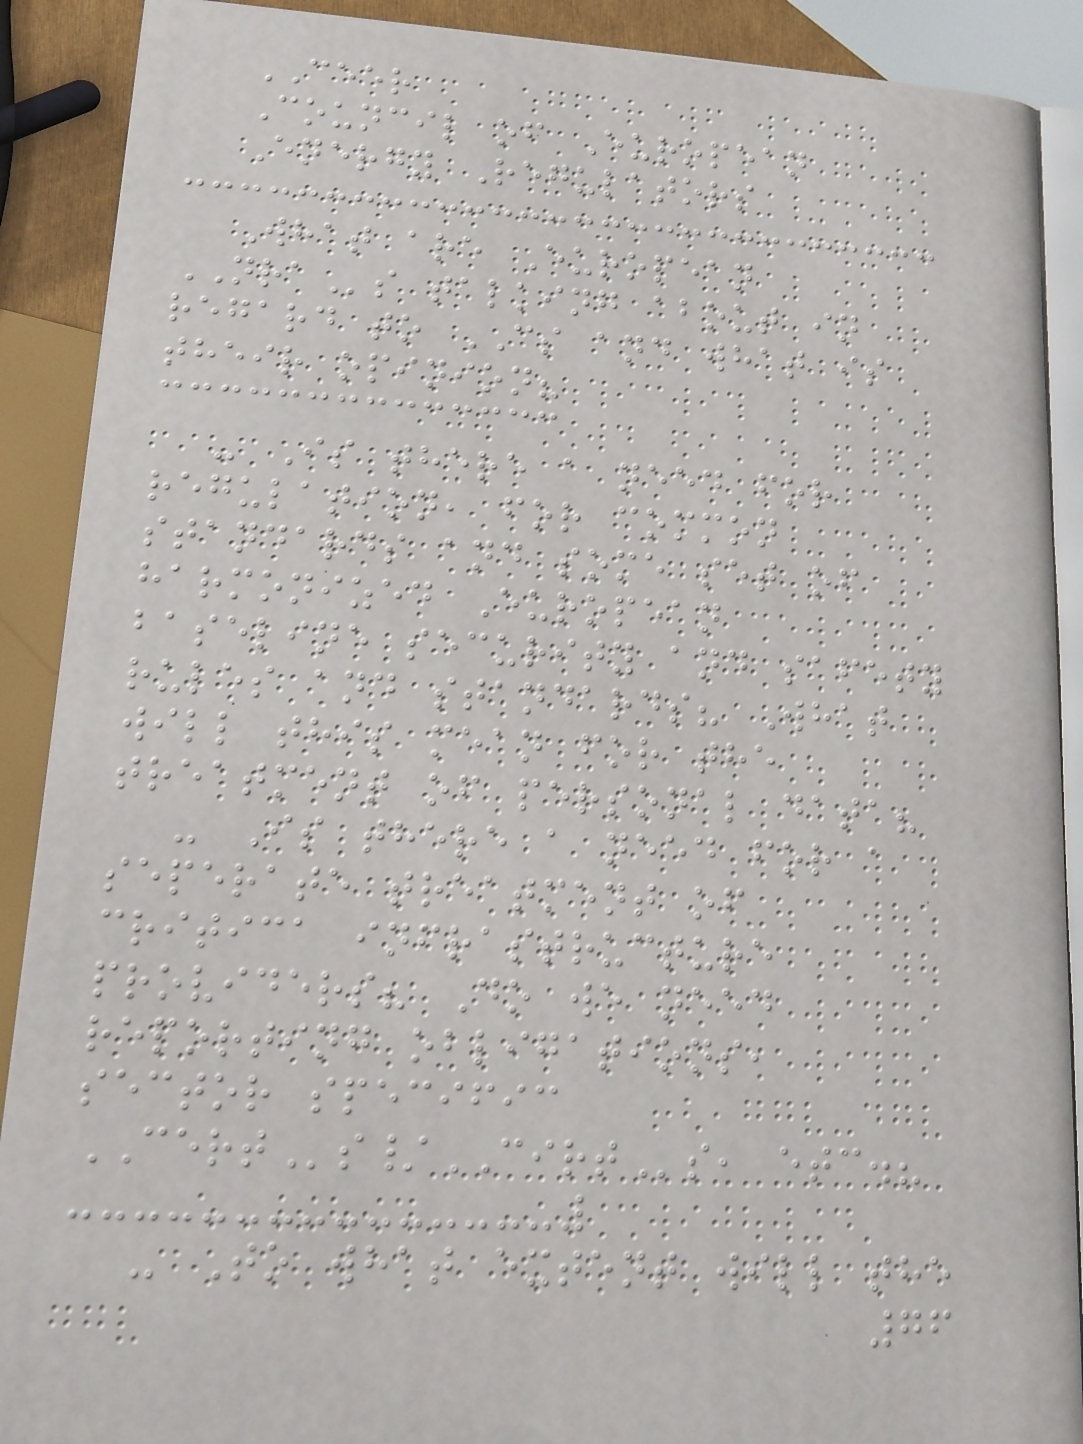CEER
Council of European
Energy Regulators
What are European
NRAs talking about in
regard to CS and what is
their opinion?
- Is there a need for
regulation, for common
standards and some set of
harmonized European
baseline security and safety
rules and standards? What
will this mean for the
treatment of personal data?
- Is there a need for a
seperate treatment of
critica infrastructure
providers? Do we need
reporting obligations,
sector specific
CERTs/CIRTs, etc.?
- To what extent will the
76
